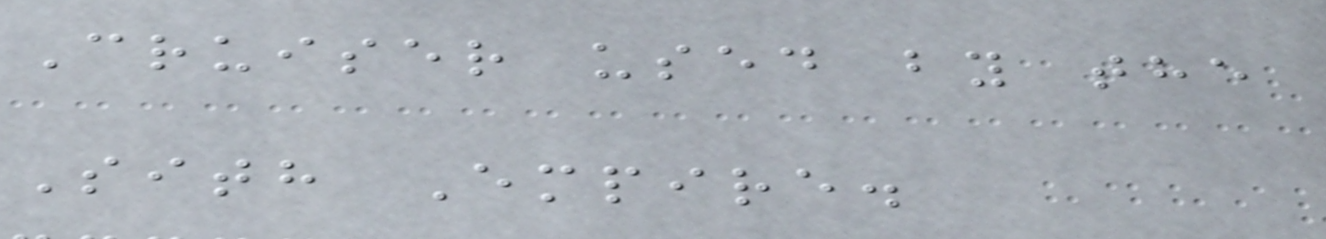Cruiser used by the
Sith Empire.
